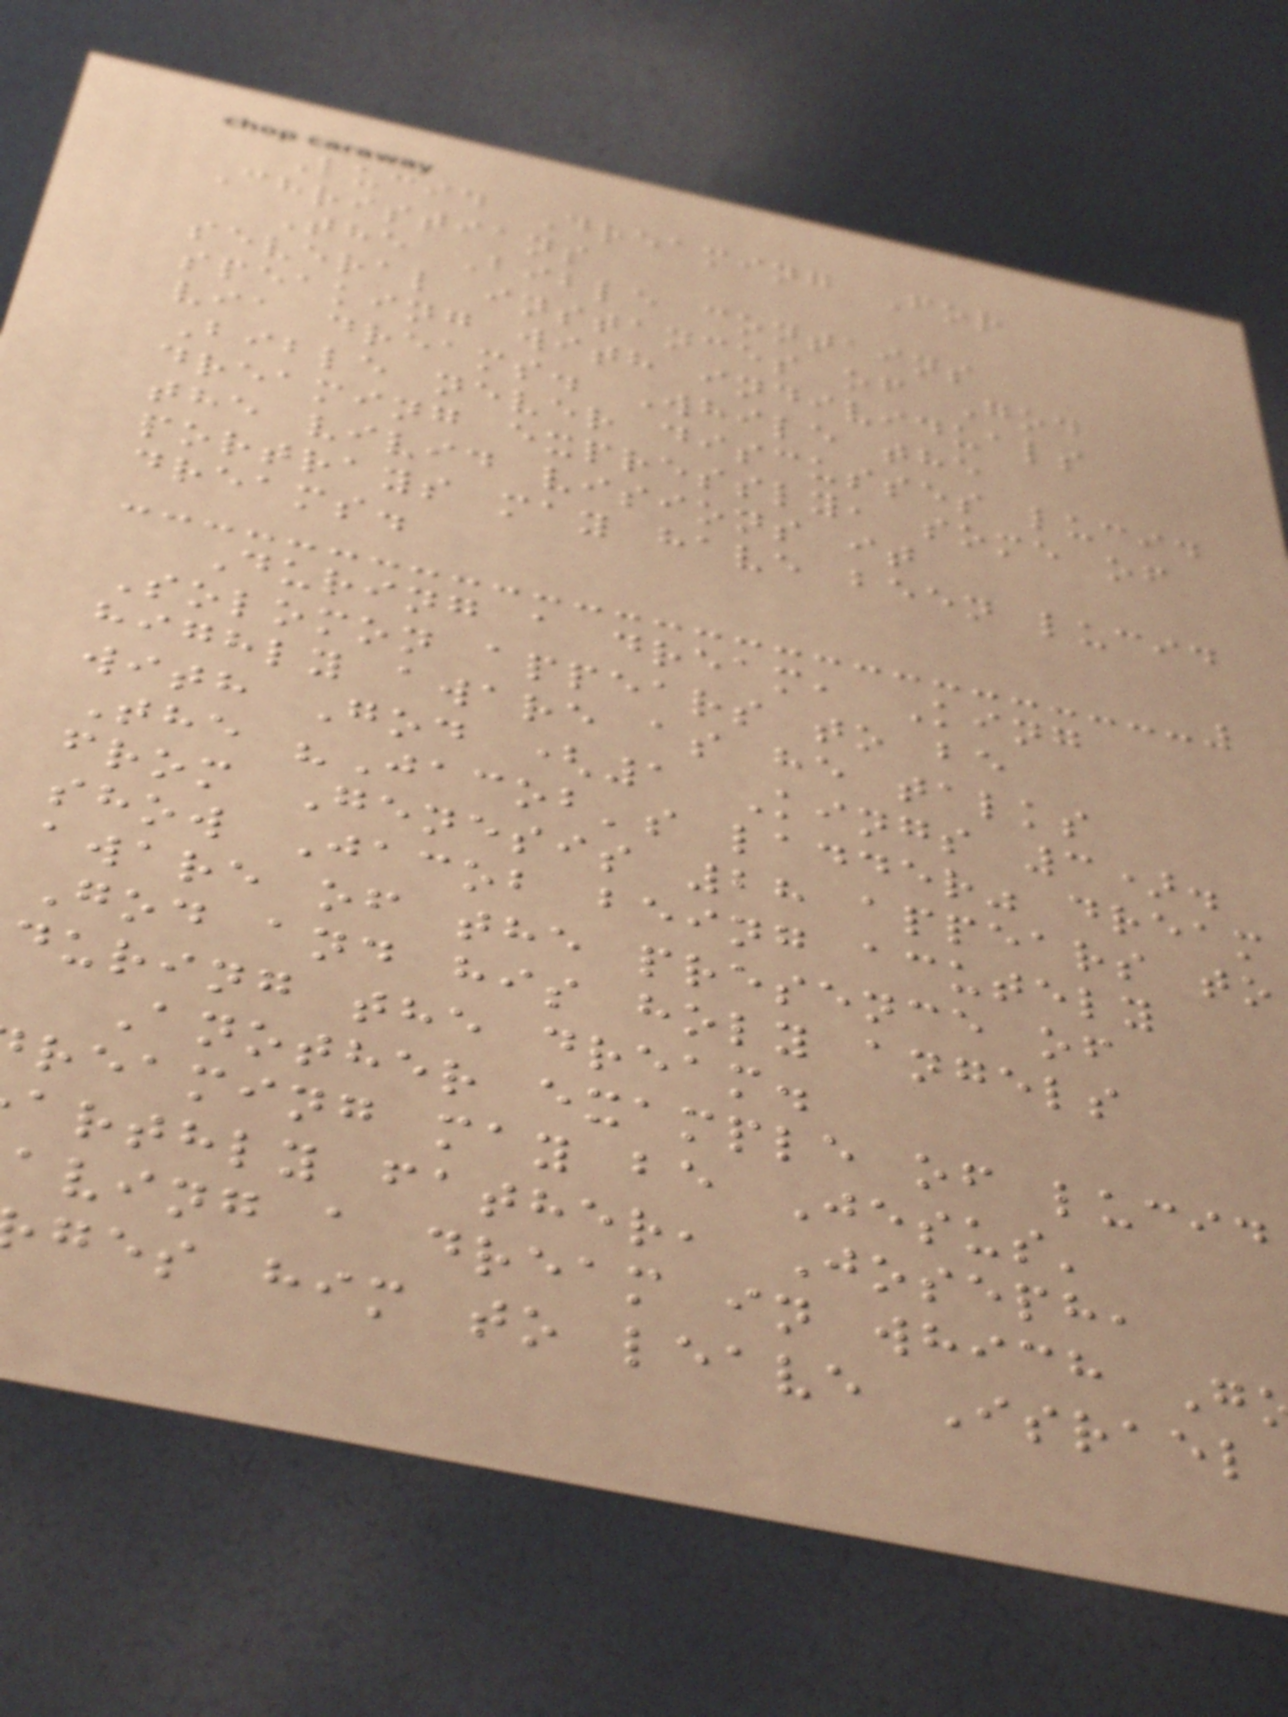Lucid Dreaming For
Christians
The Bible contains
several instances of God
speaking with individuals
via dreams. While the
Bible never discusses lucid
dreaming expressly, some of
the vivid visions it
portrays may have been lucid
dreams.
During a dream, King
Solomon appears to be
highly aware as he talks
with God (1 Kings 3).
The "Jacob's ladder" dream
from Genesis 28 appears to
show Jacob being acutely
aware of the presence of
God and his holy angels
during the dream.
Another example of lucid
reaming may be Jesus'
arthly father, Joseph,
aving a dream in which G
ges him to leave Israel
